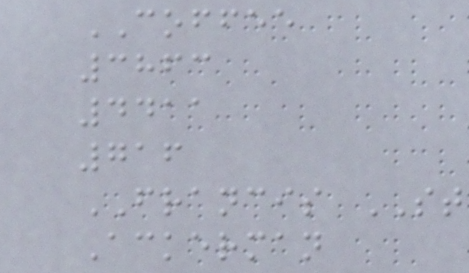COFFEE
3863
4411
716
FRANCIS ST
Ackerman
